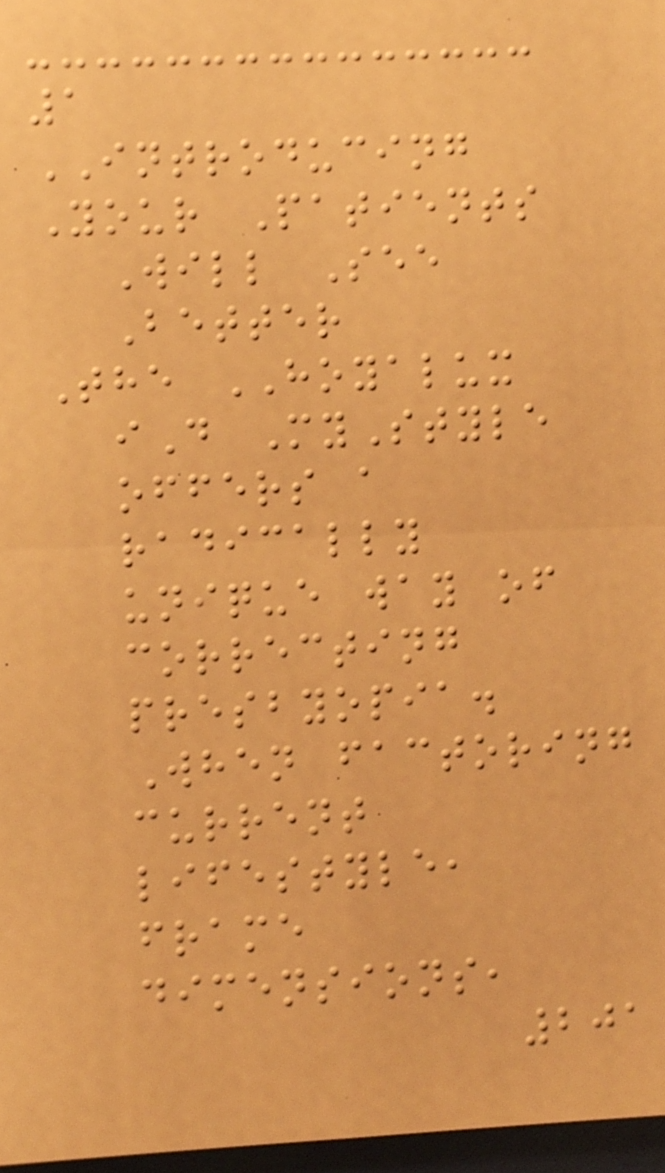1
INTRODUCING
Your Patients
Will See
Better
The HOYALUX
iD MyStyle
offers a
radically
unique way of
correcting
presbyopia.
When factoring
current
lifestyle,
frame
dimensions,
201
